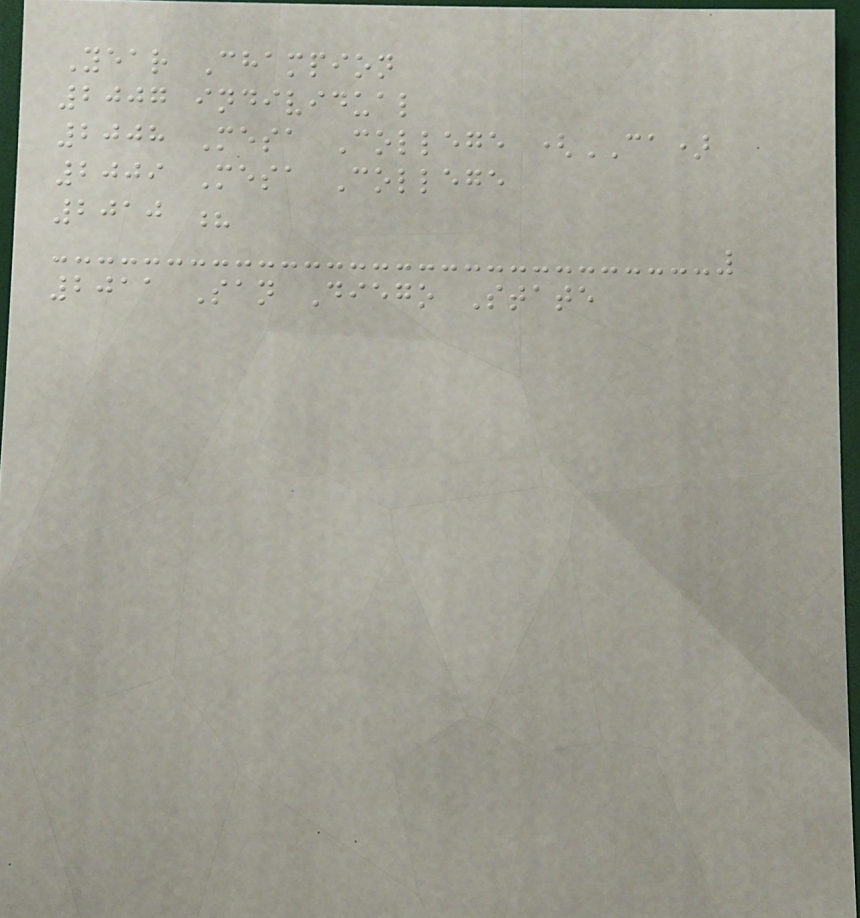Year Champion
2007 individual
2008 Mesa College (CA)
2009 Mesa College
2010 ?
2011 San Diego State
